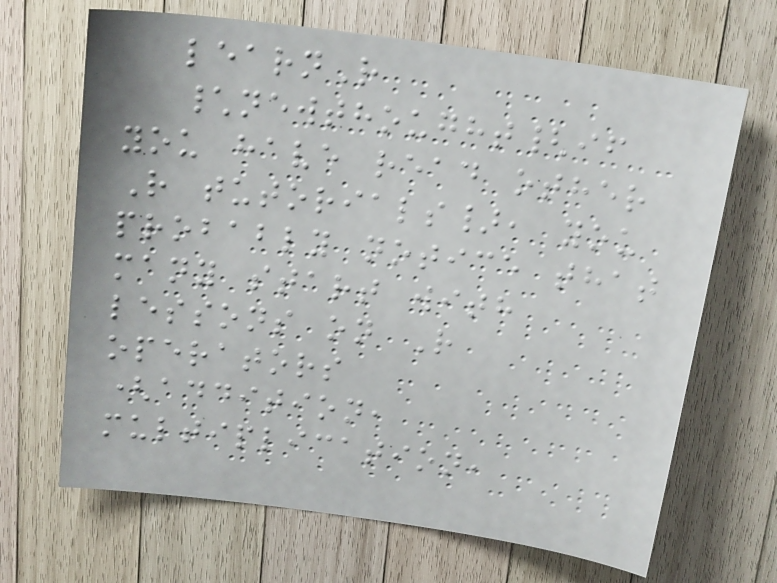learnR
\newthought{if
you have read other
R tutorials}, you
probably notice that
many start with
lessons on R
operators
(addition,
multiplication,
